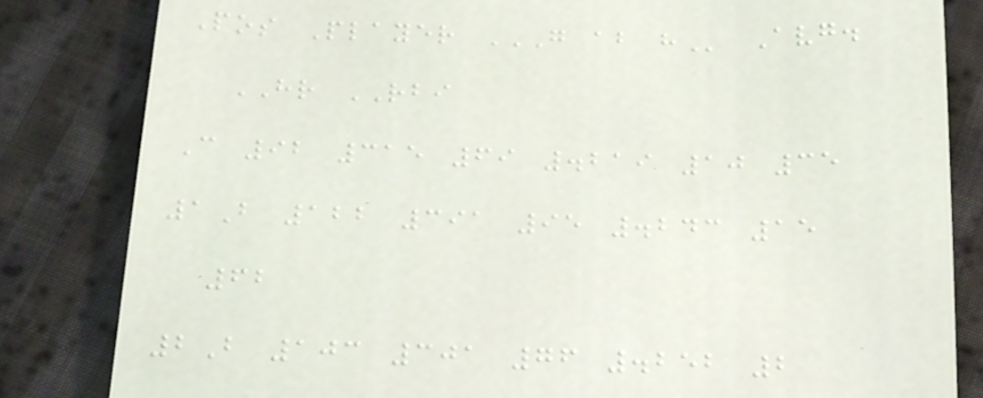Pos Player G AB H Avg.
HR RBI
C 92 315 69 .219 10 35
1B 122 391 95 .243 15
62
2B 103 301 76 .252 2
